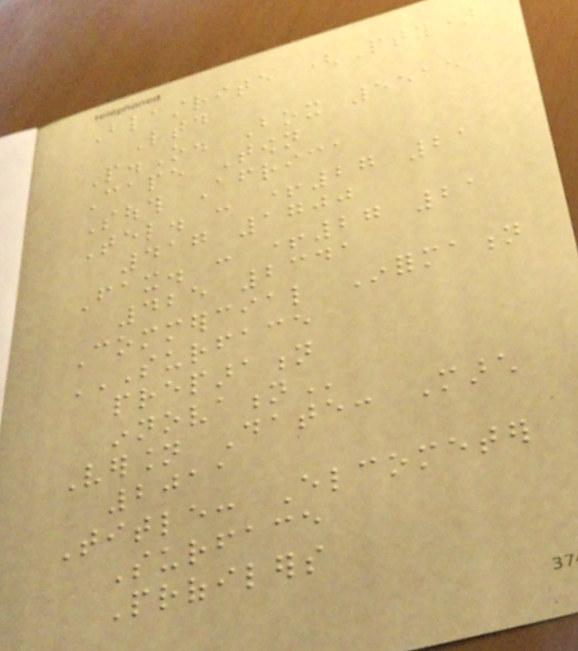Blastrite (Pty)
Ltd
P.O. Box 5515
Cape Town
South Africa
Tel. : +27 21
417 1700
Fax. : +27 21
425 2341
Commercial Information
SURFACE
PREPARATION
INNOVATION
Version Date: March
2011
Title: Elcometer
Surface
Profilers
